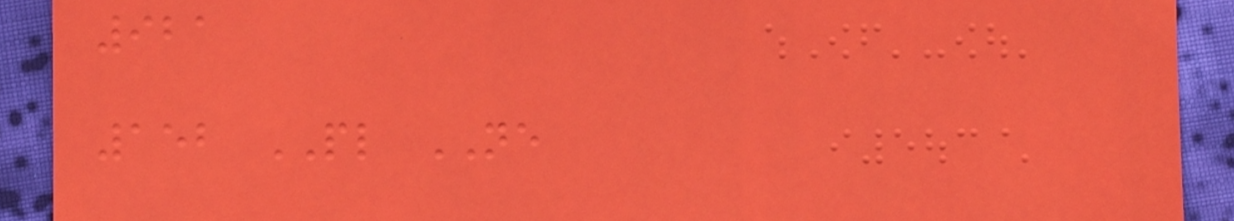921
152 PL NE
